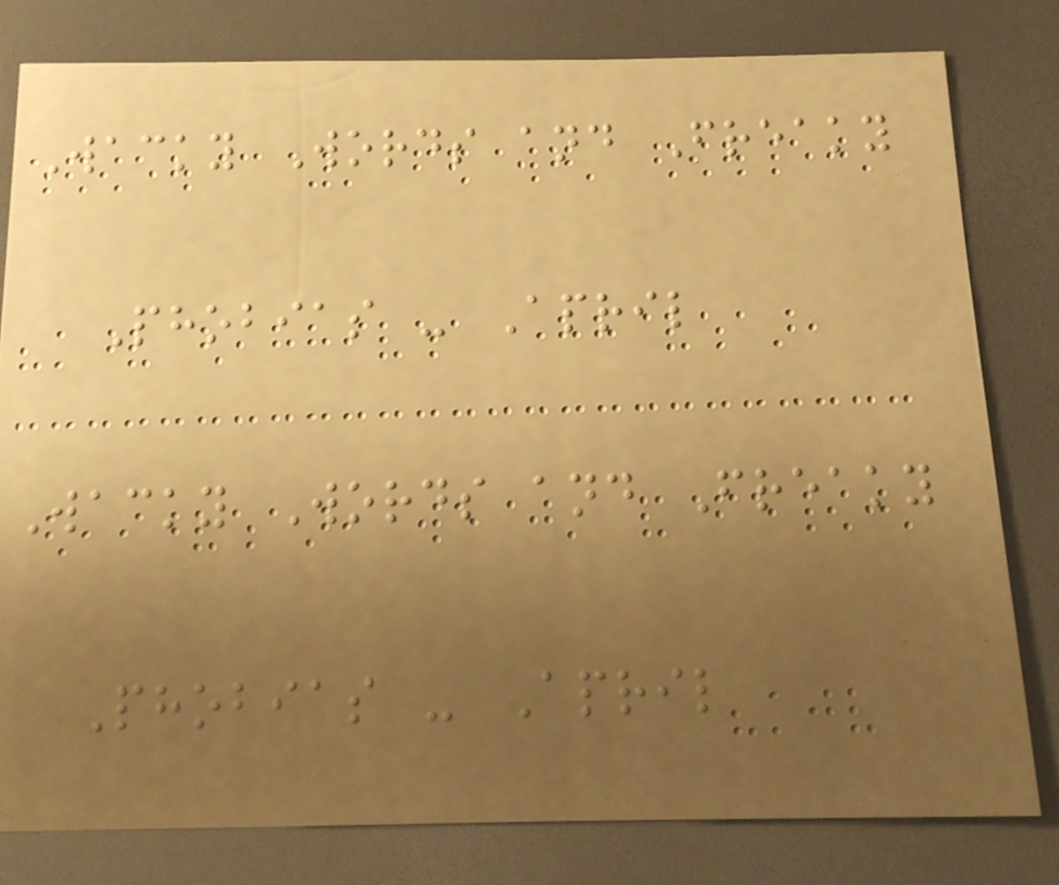Wacky Words and Freaky
Phobias - April
Wacky Words and Freaky
Phobias - April
